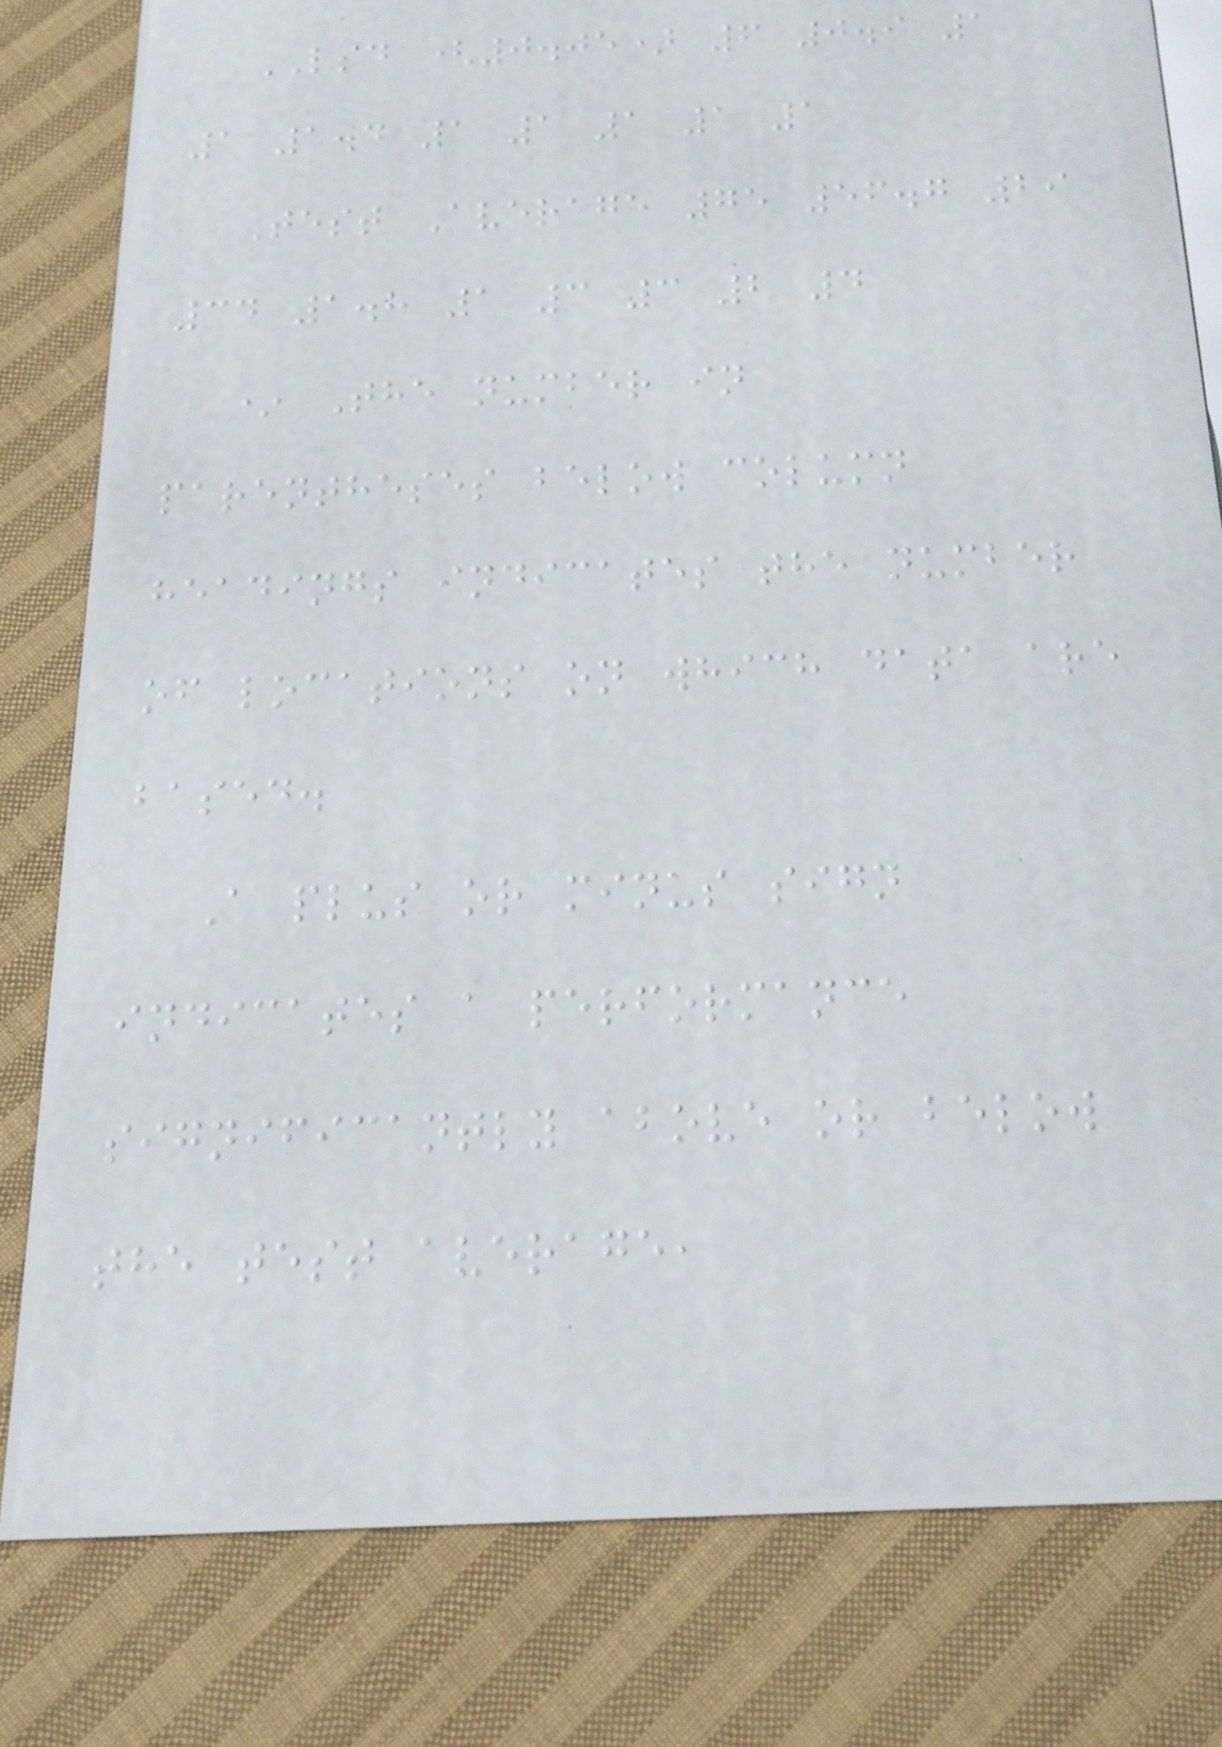LSD (0.05) 6 0.9 1
1 1.4 1 1 1 1 1
Test Average 75 56.7 29
34 1.8 1 3 3 2 4
* The number in
parentheses below column
headings indicates the number
of locations on which data are
based.
A plus or minus sign
indicates a performance
significantly above or below
the test average,
